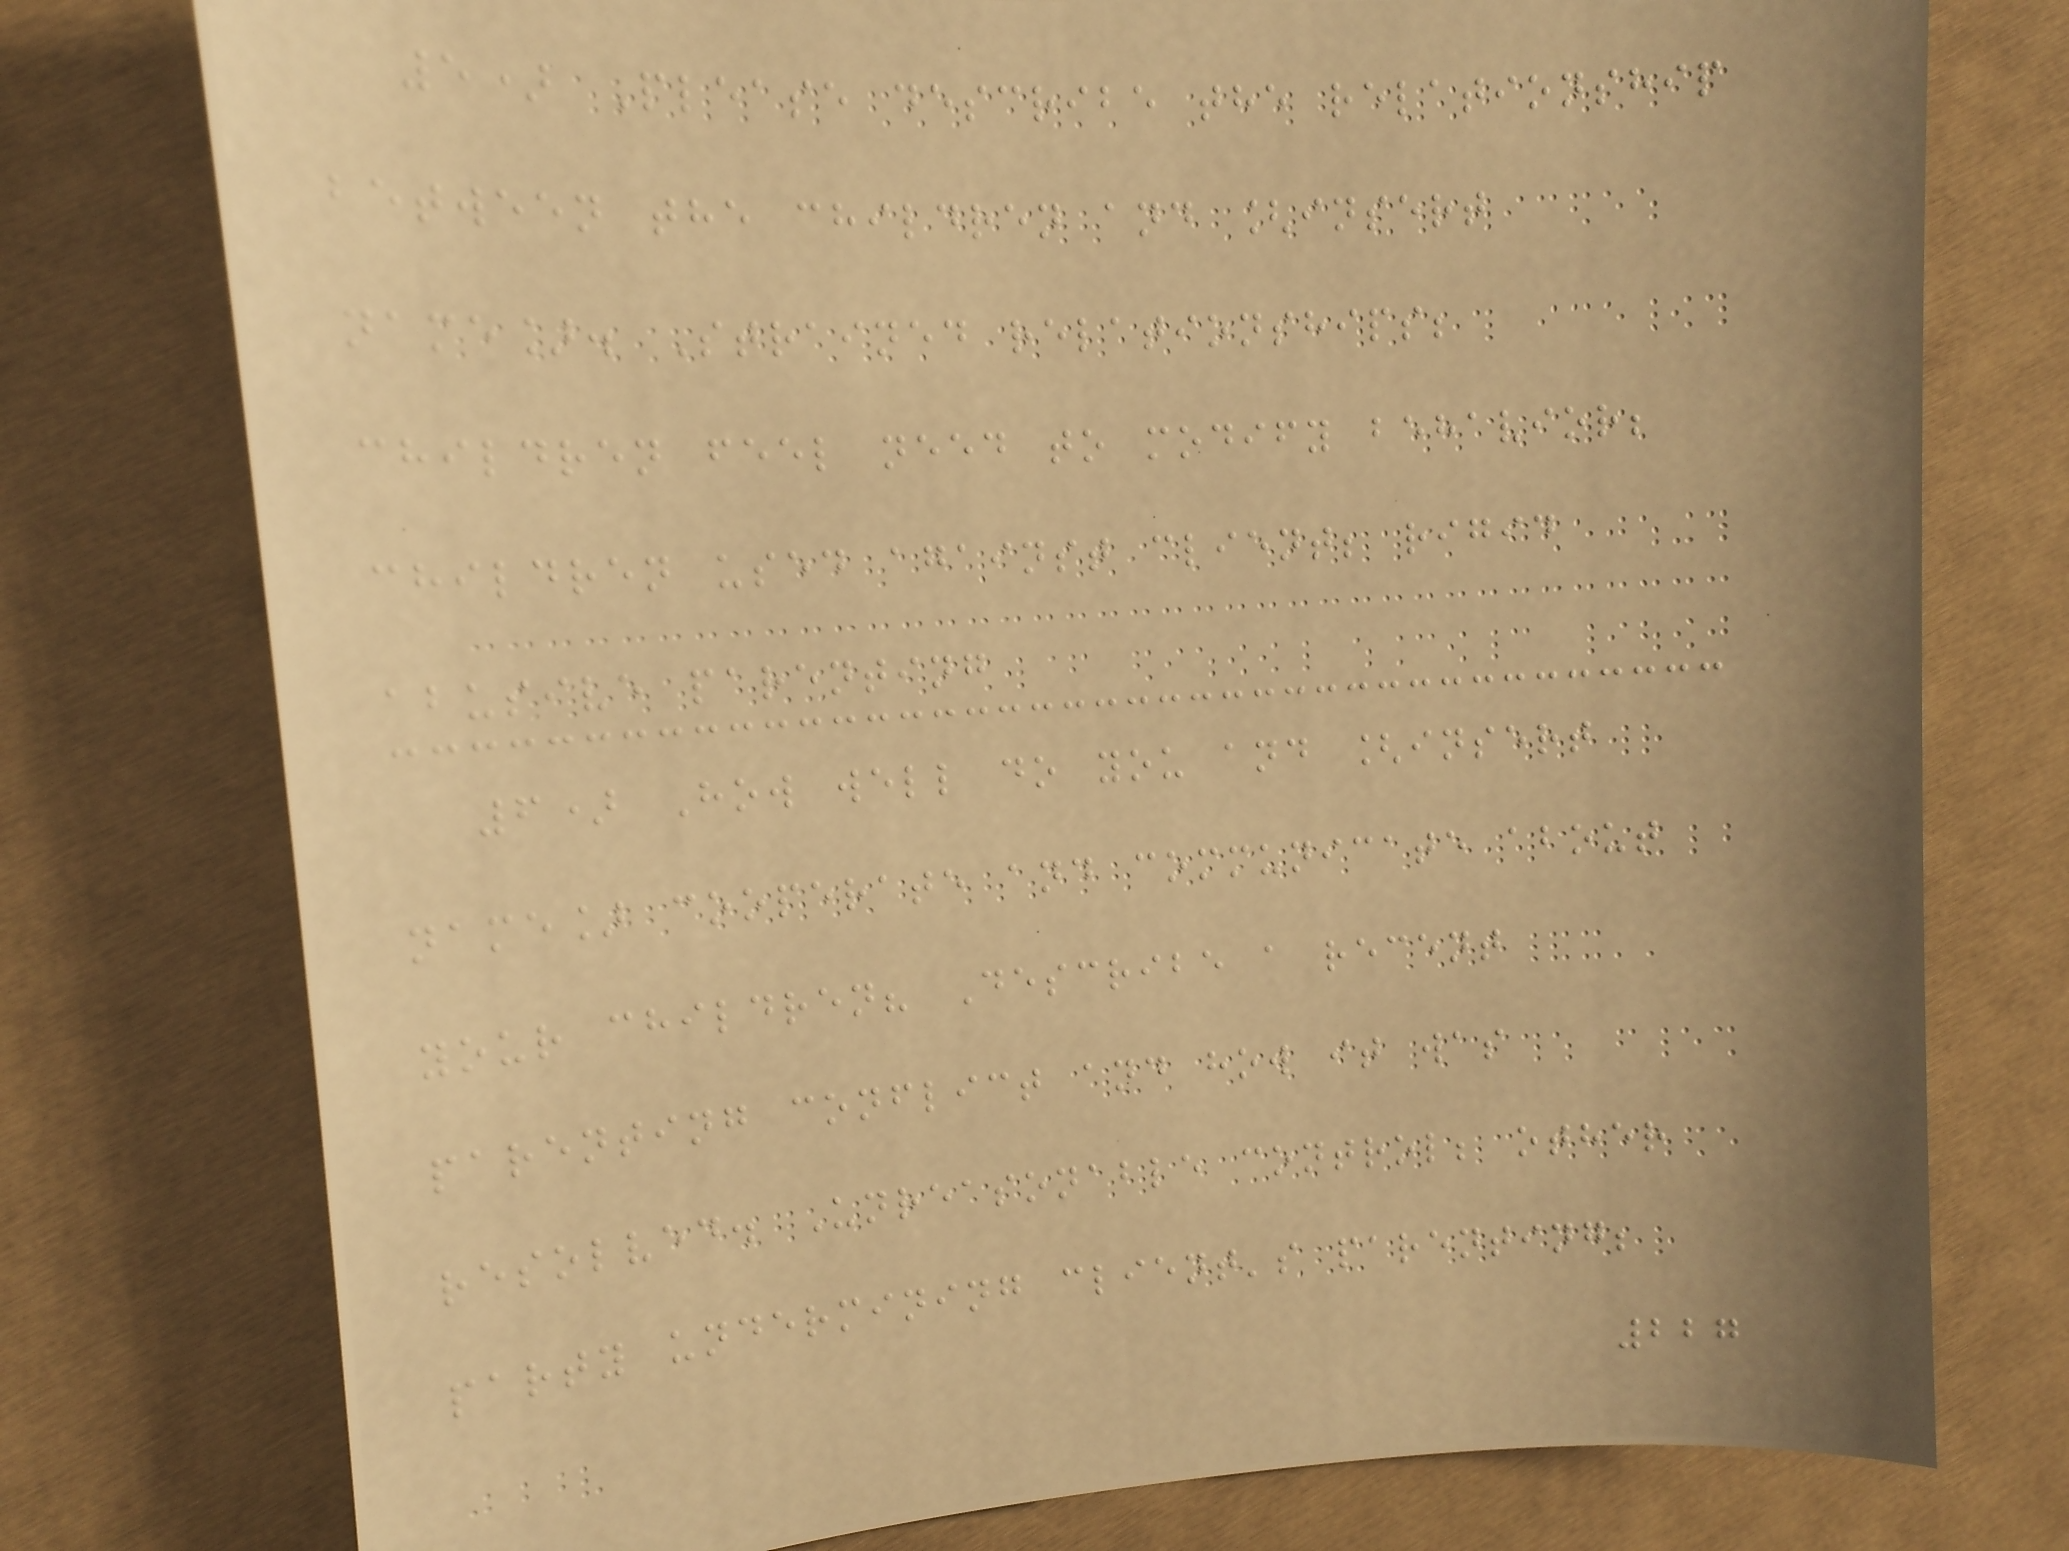5) Please describe the relationship
between the children and [insert
name]. Strained relationships;
children feel need to modify behavior;
children used against client; rigid
abusive parenting
6) How well do you and [insert
name] cooperate and communicate about
your children? Describe a recent
parenting conflict and how it was
resolved. Unreasonable control; other
party undermining client's parenting;
227
